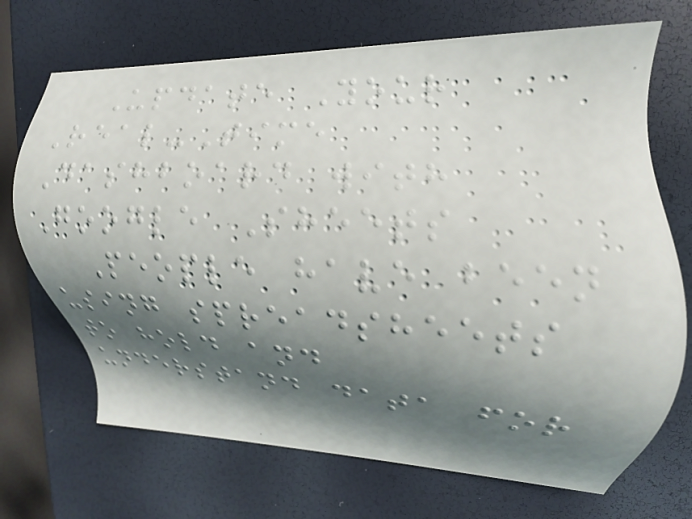Update Your
Real-Time
Dashboard with
Google Sheets
People have been
using spreadsheets
to hold and
understand data for
